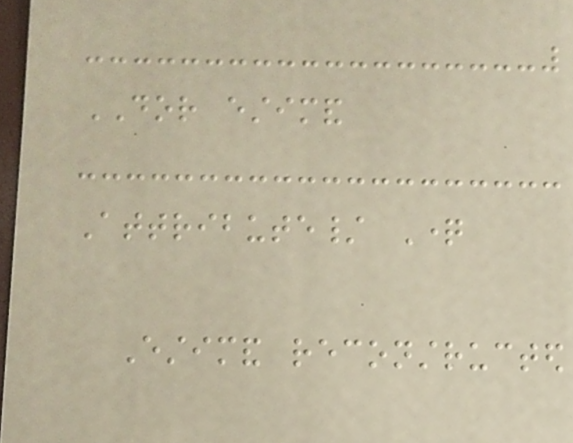DOR estimand
Attribute/ Question
Estimand reconstructed
